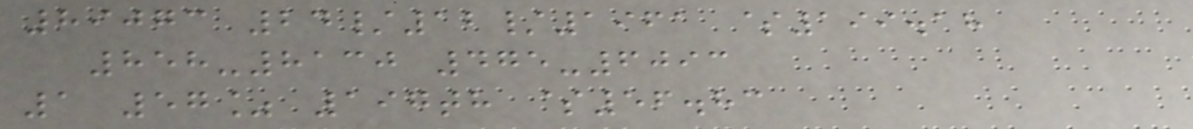89073 24/12/1961 $199.18
858-8130 475-6093
1 57% 197th $56.83
